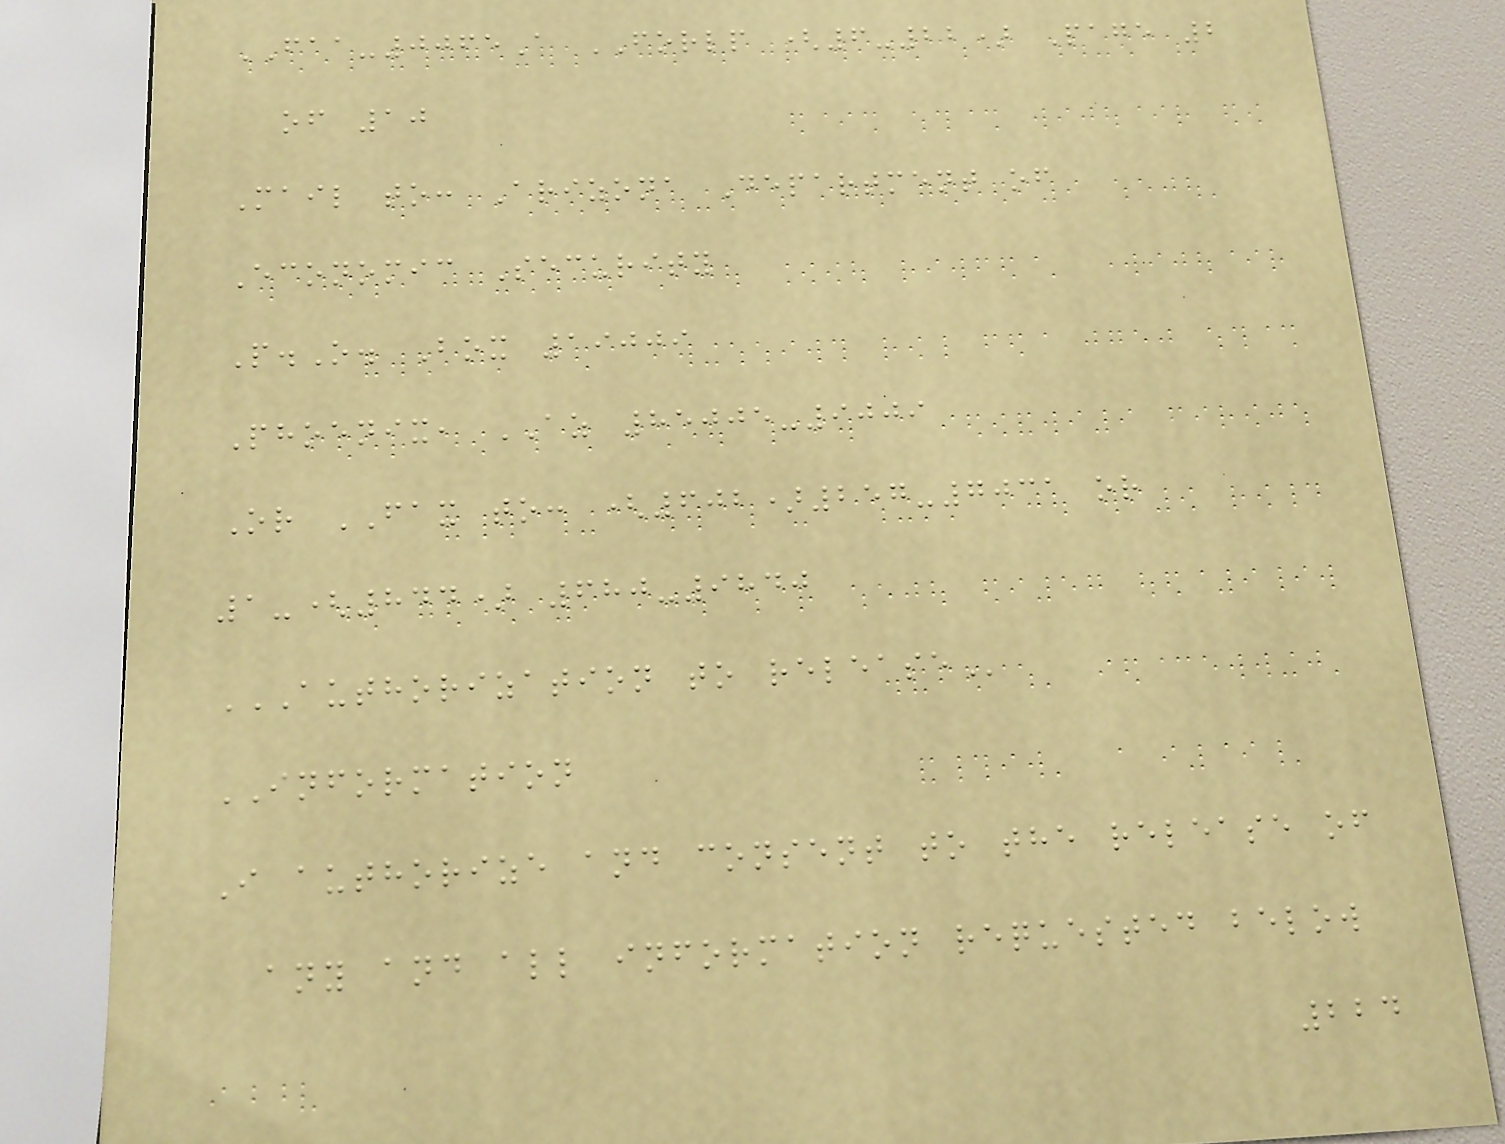FAA-0065A FORLP (6-22) Page 2
of 10
Mail to: Arizona Department of
Economic Security
P.O. Box 19009
Phoenix, AZ 85005-9009
Or FAX to: (602)257-7031 or
1-(844) 680-9840
AUTHORIZATION TO RELEASE
INFORMATION
I authorize and consent to the release of
any and all information requested below
224
